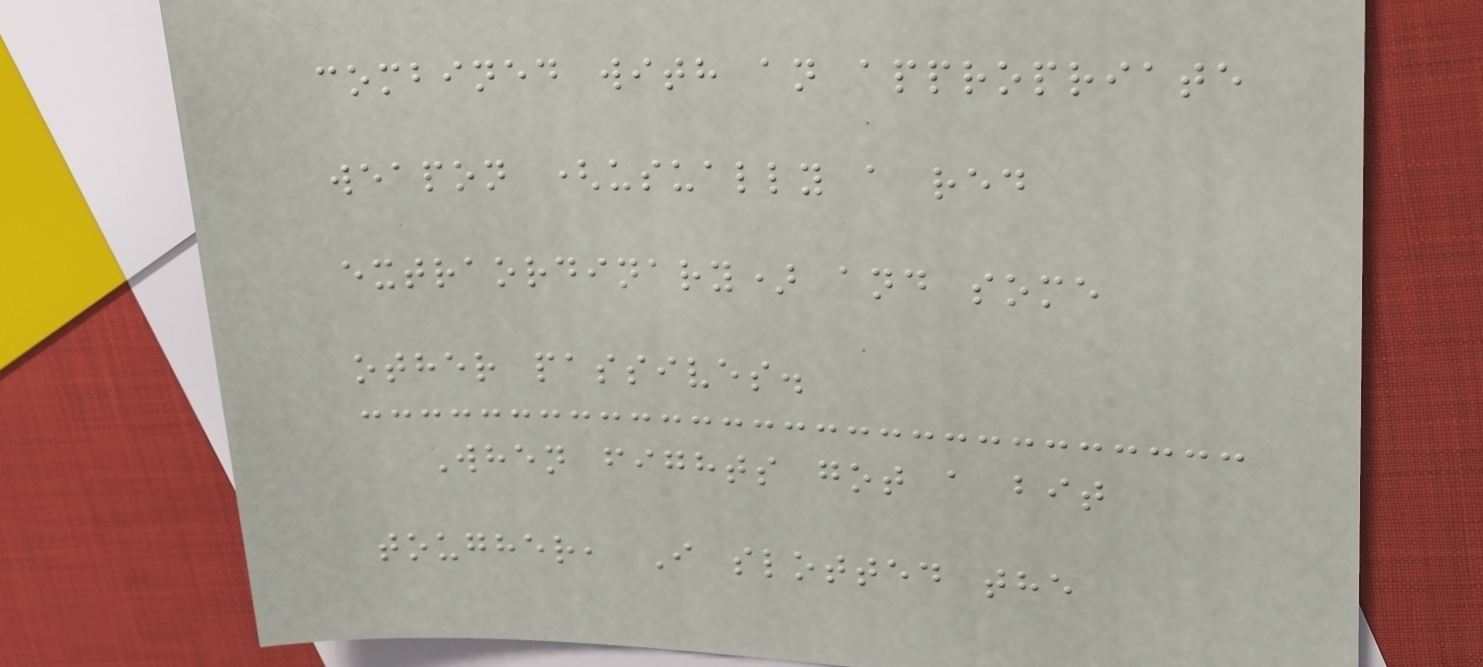combined with an appropriate
weapon (usually a red
extraordinary) and some
other passives.
When fights got a bit
tougher, I slotted the
